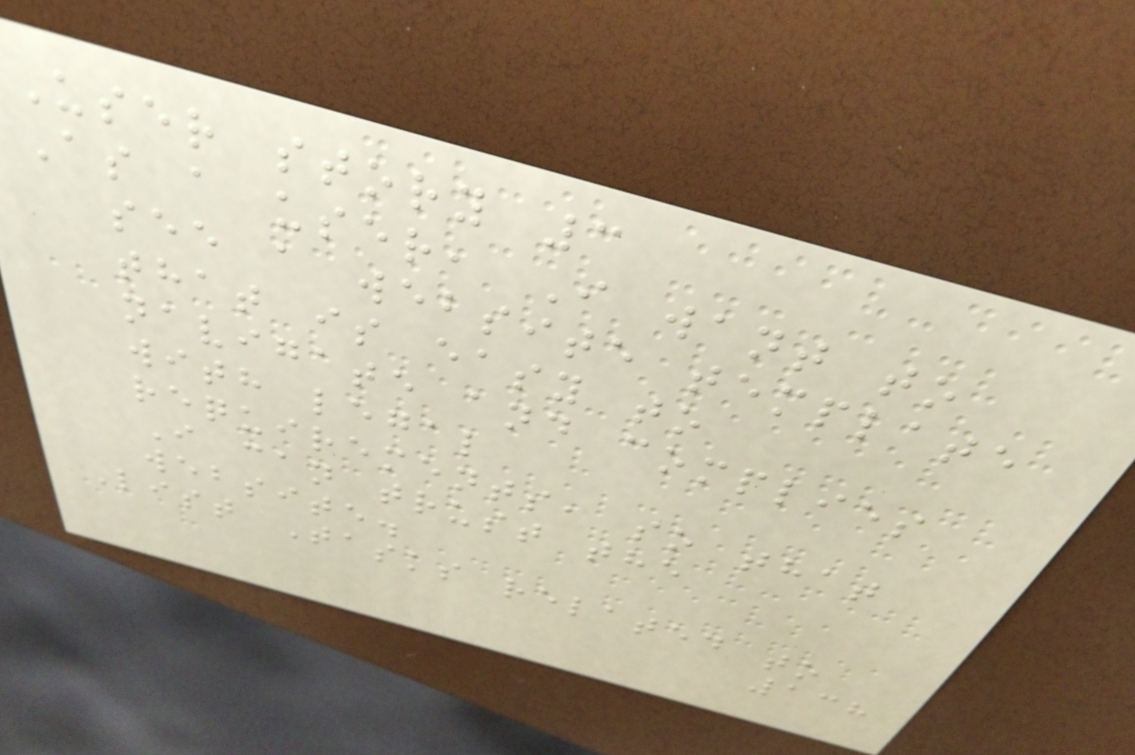User story 3
As a user, I want to
see a website template
that is easy to
navigate and complies
with legal
requirements, so that
I can trust the
website.
List Tasks related to
138
